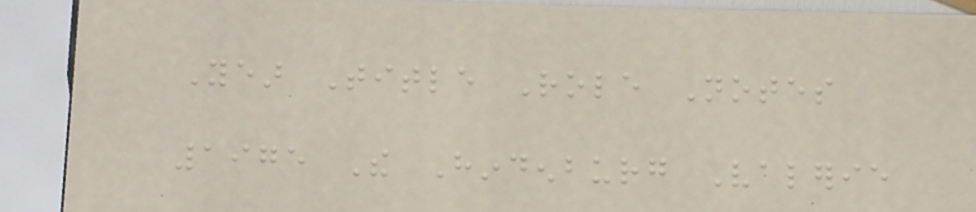Year Title Role Notes
1975 The Hindenburg Valerie
